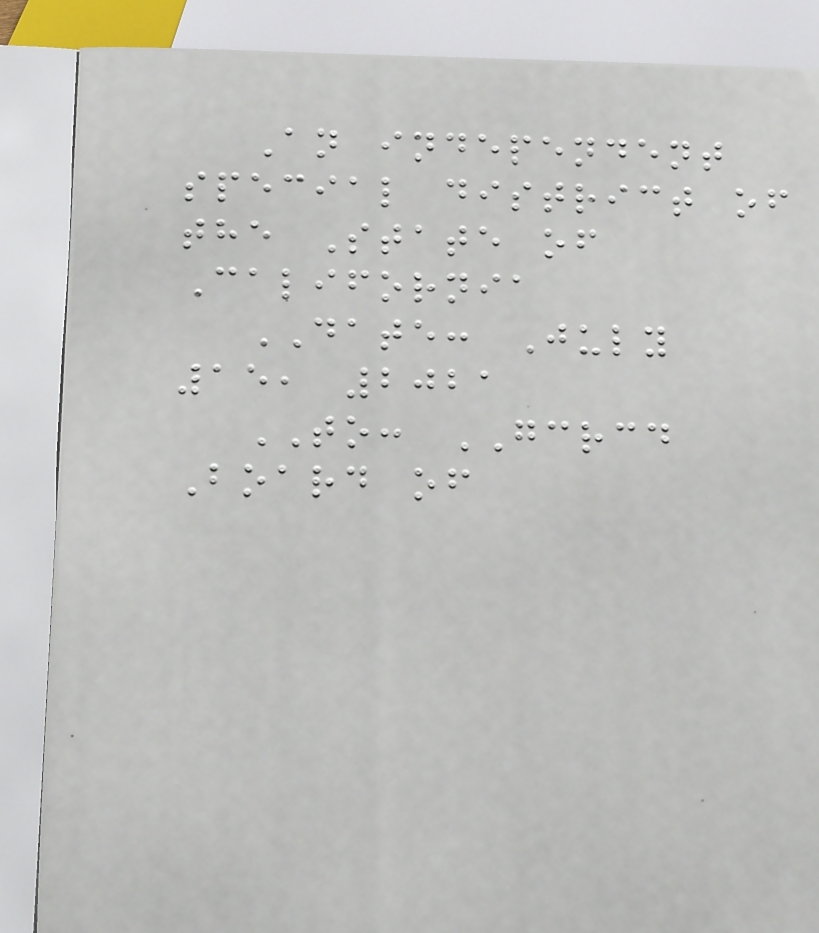An independent
special district of
the State of
California
DATE: July
15, 2021
TO: GCRCD
Board of
